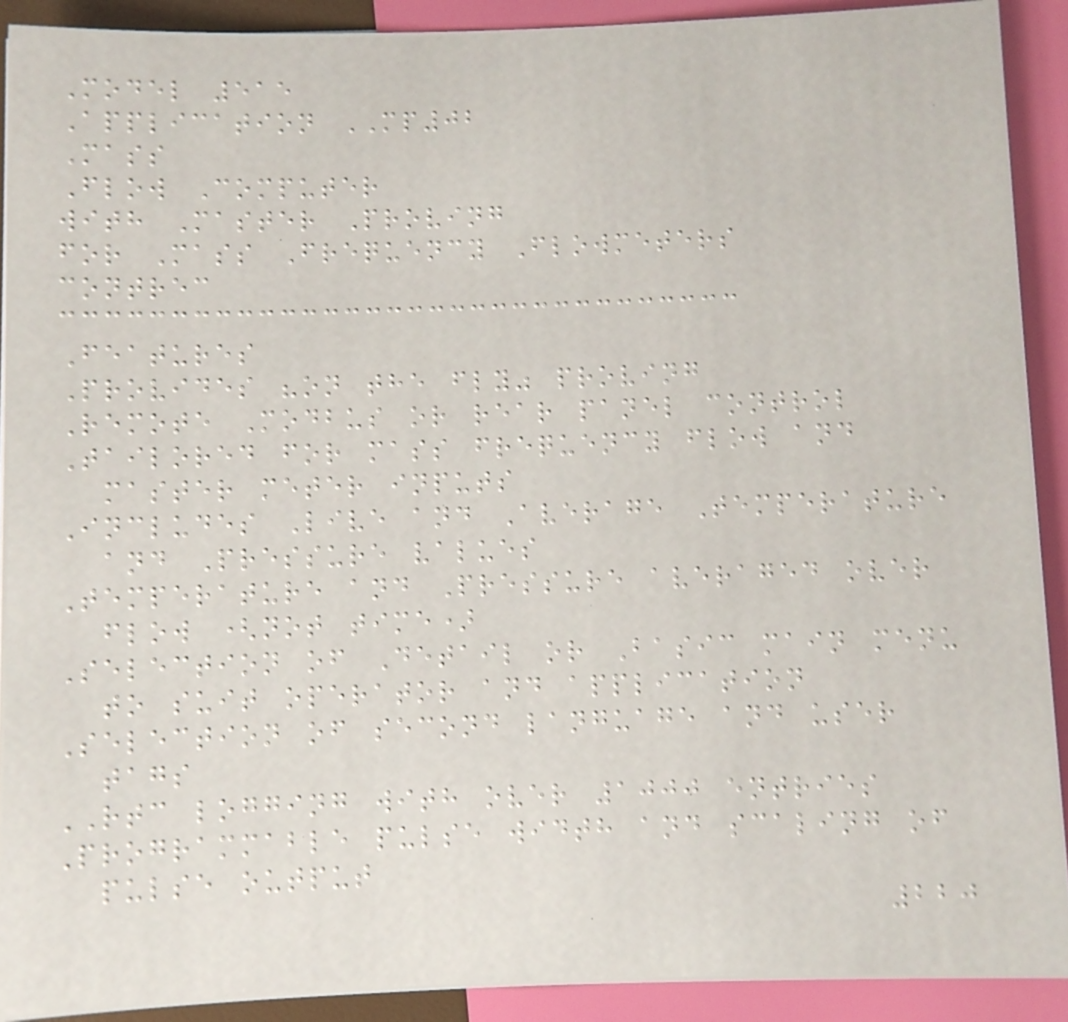Model 515
Application MP02
Mass
Flow Computer
with Master Proving
for Mass Frequency Flowmeters
contrec
Features
Provides "on the fly" proving
Remote Modbus or rear panel control
Tailored for mass frequency flow and
master meter inputs
Includes Live and Average Temperature
and Pressure values
Temperature and Pressure averaged over
flow (not time)
Selection of Detail or Basic main menu
to suit operator and application
Selection of second language and user
tags
RTC logging with over 1000 entries
Programmable pulse width and scaling of
pulse output
220
